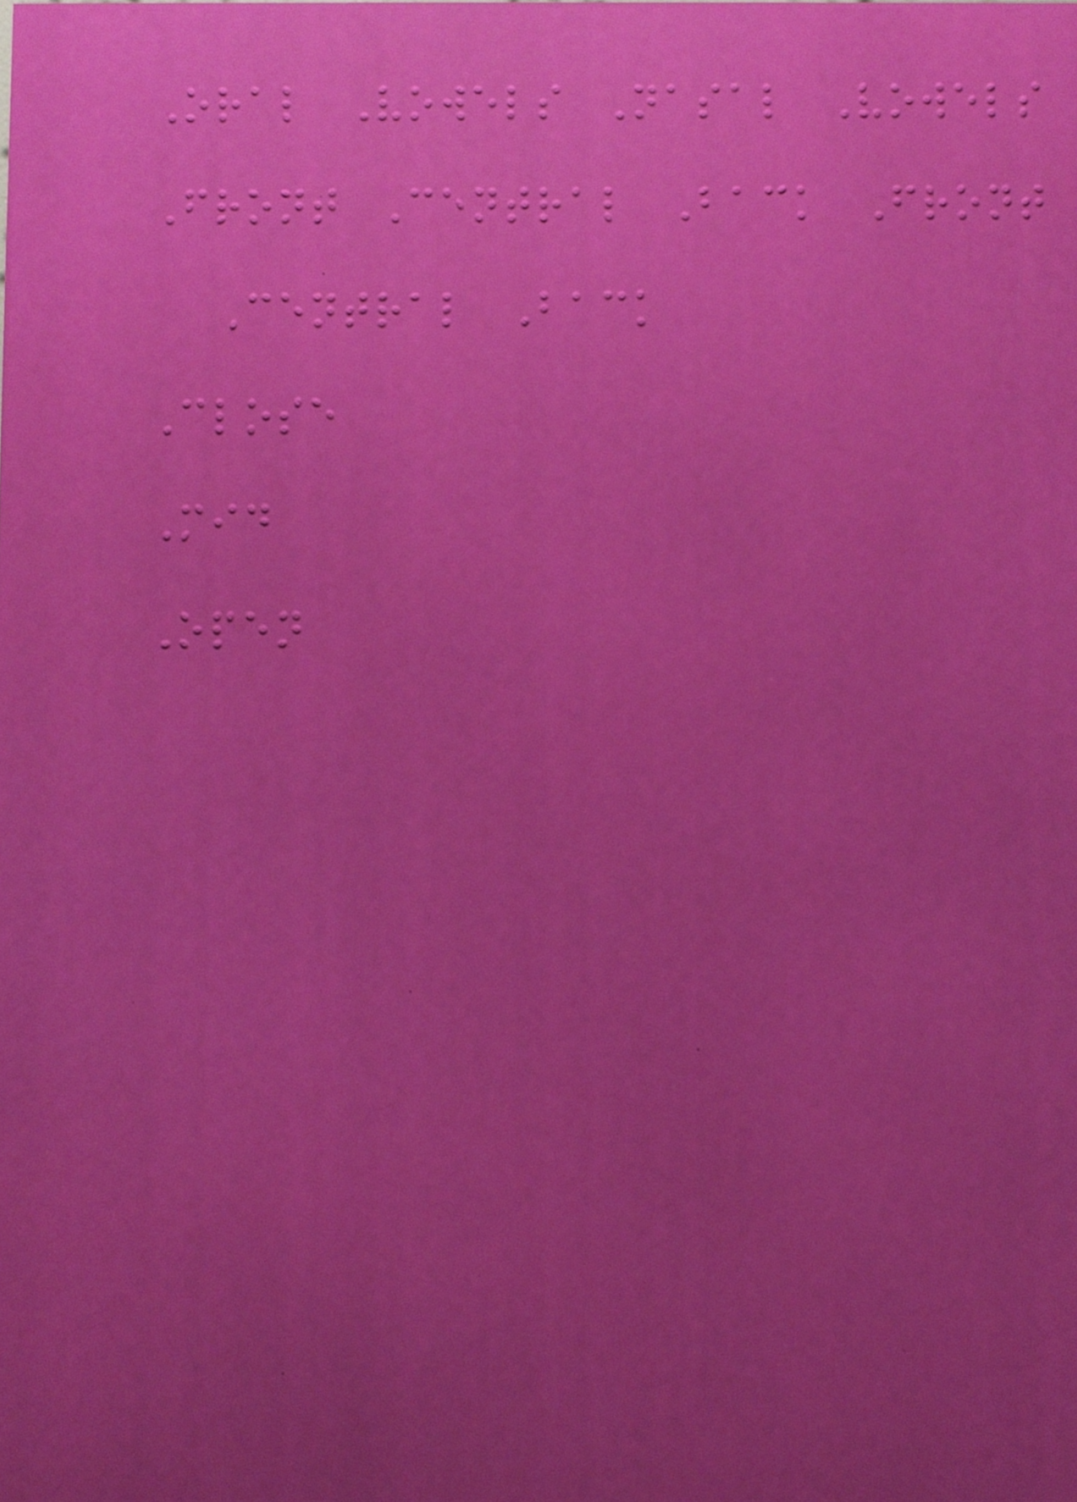Oral Vowels Nasal Vowels
Front Central Back Front
Central Back
Close
Mid
Open
